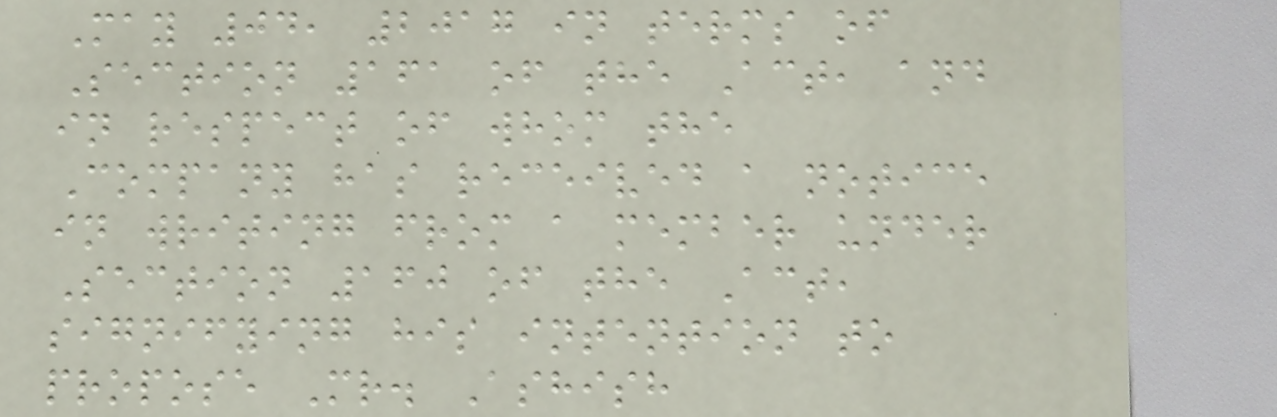May 04, 2017 in terms of
Section 161 of the Act, and
in respect of whom the
Company has received a notice
in writing from a member under
Section 160 of the Act,
signifying his intention to
propose Mr. Ashish
